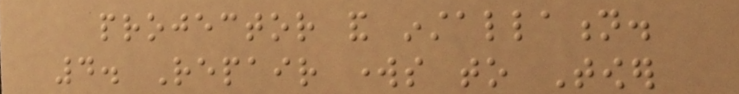projector and installation.
4. Repair works to Tower
